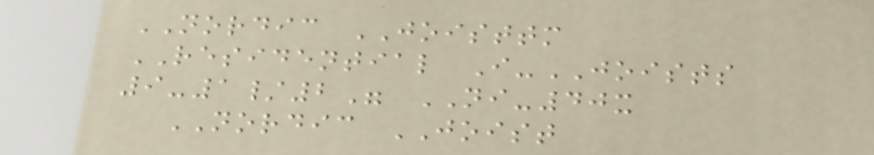NORDIC JOISTTM
RESIDENTIAL I-JOISTS
9-1/2" NI-40x
NORDIC JOIST
